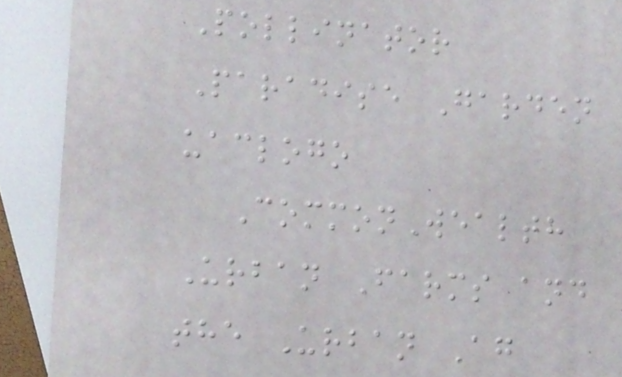Pollinator
Paradise Garden
uaclogo
CommonWealth
Urban Farms and
the Urban Ag
